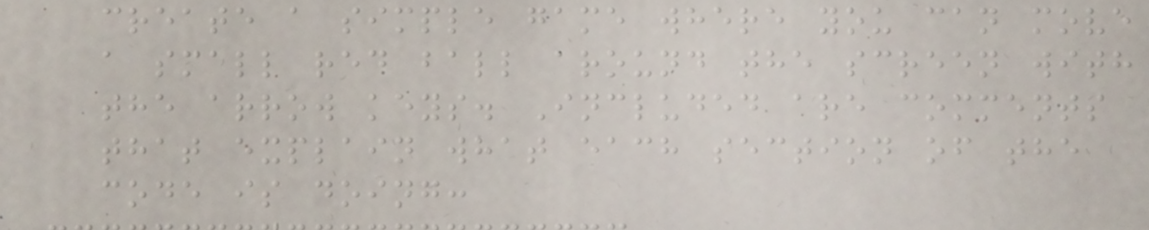create a simple game where you can move
a small red ball around the screen with
the arrow keys. Included are comments
that explain what each section of the
code is doing:
